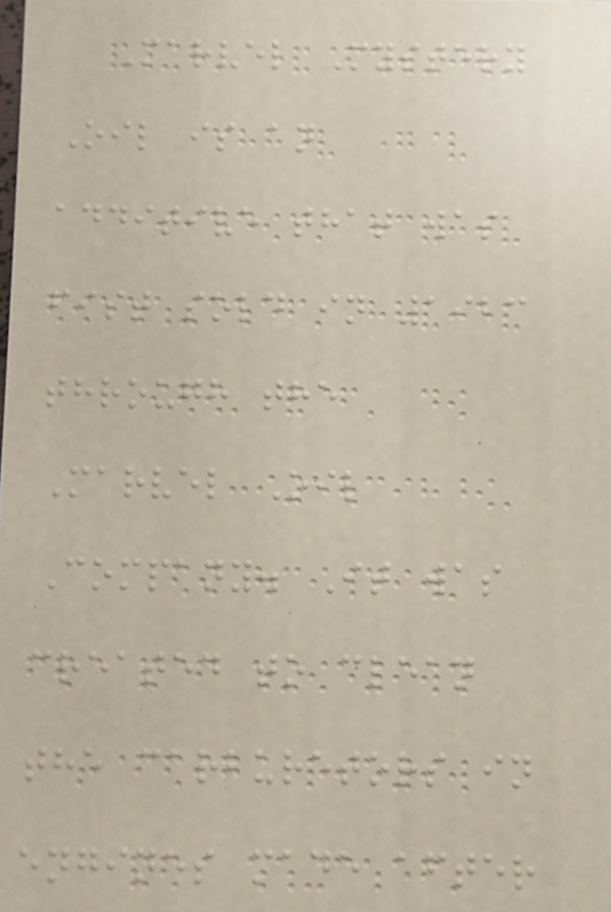Marvel Mystery
Oil is an
additive that was
fist sold in 1923
through the
Marvel Oil
Company. It was
created to clean
the carburetors in
engines made after
